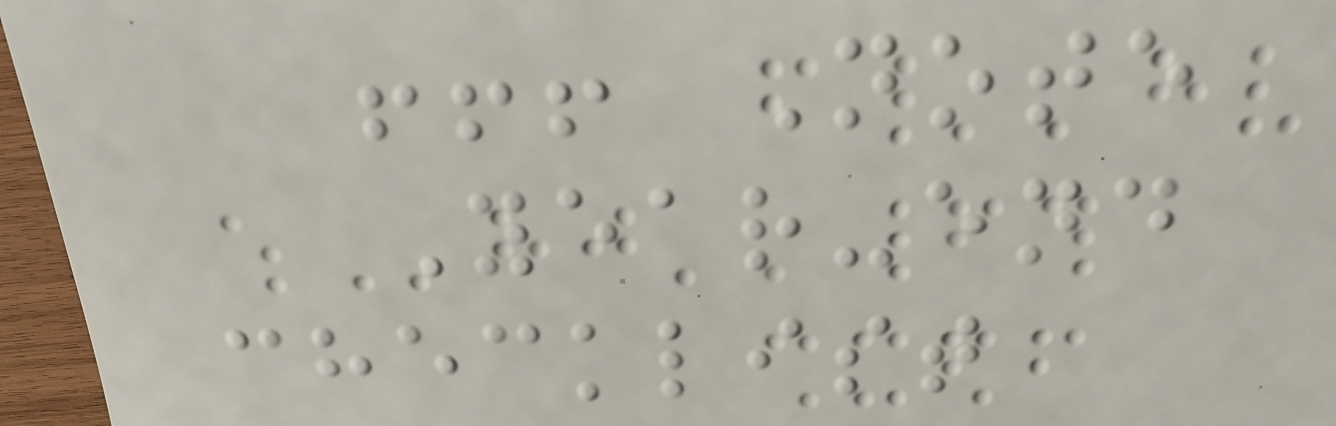!!! Note
Year-end
checklist
